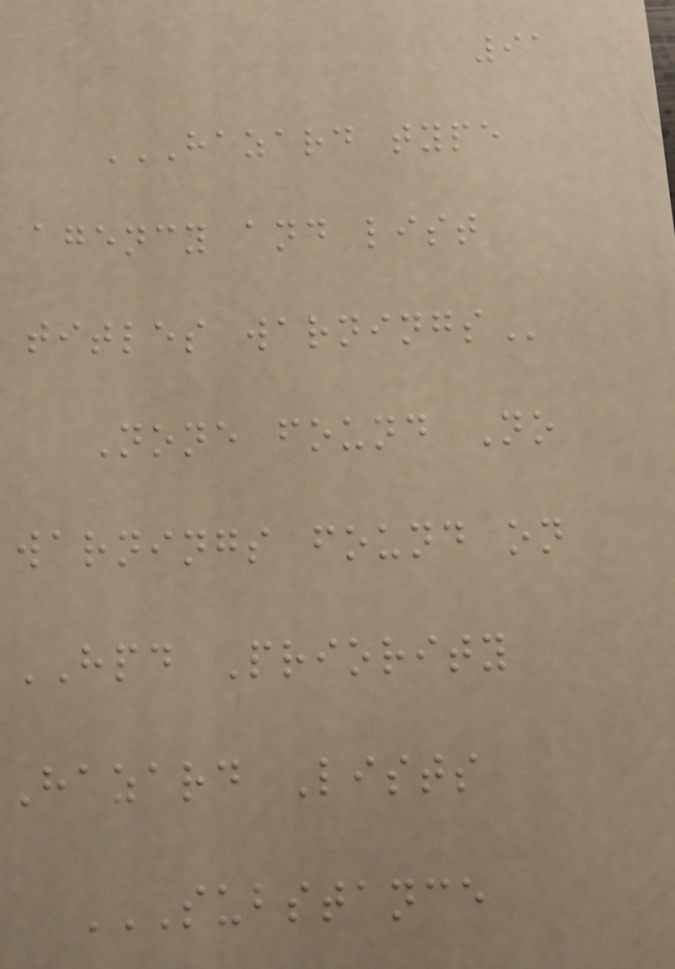91
HAZARD TYPE
AGENCY AND LIST
TITLES WARNINGS
None found No
warnings found on
HPD Priority
Hazard Lists
SUBSTANCE
